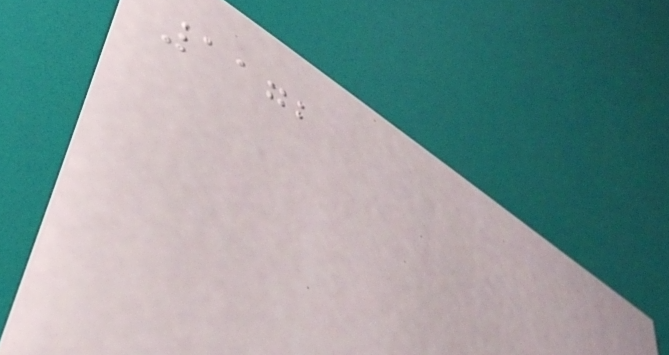1172
